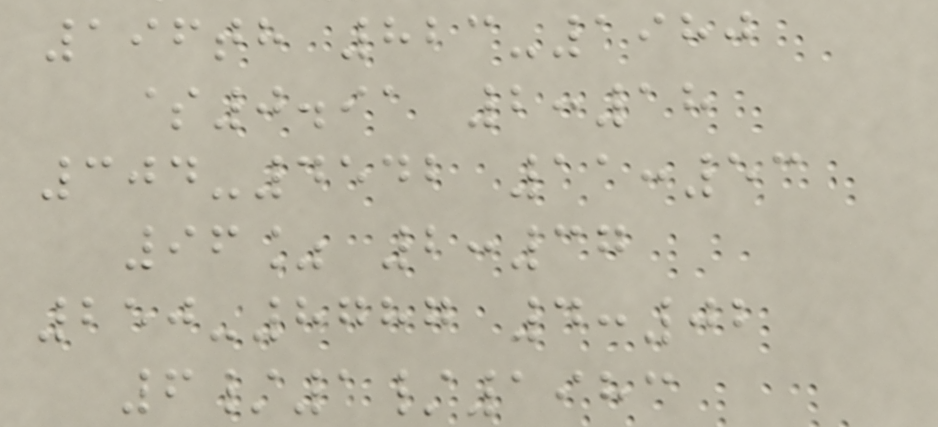196th 823-1980
$0.91 2:18
304-4542 11:53
96% 2:37
250-8787 4:02
6/1/1983
